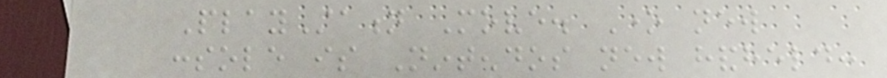PlayStation Move. One new
console is Nintendos new handheld:
